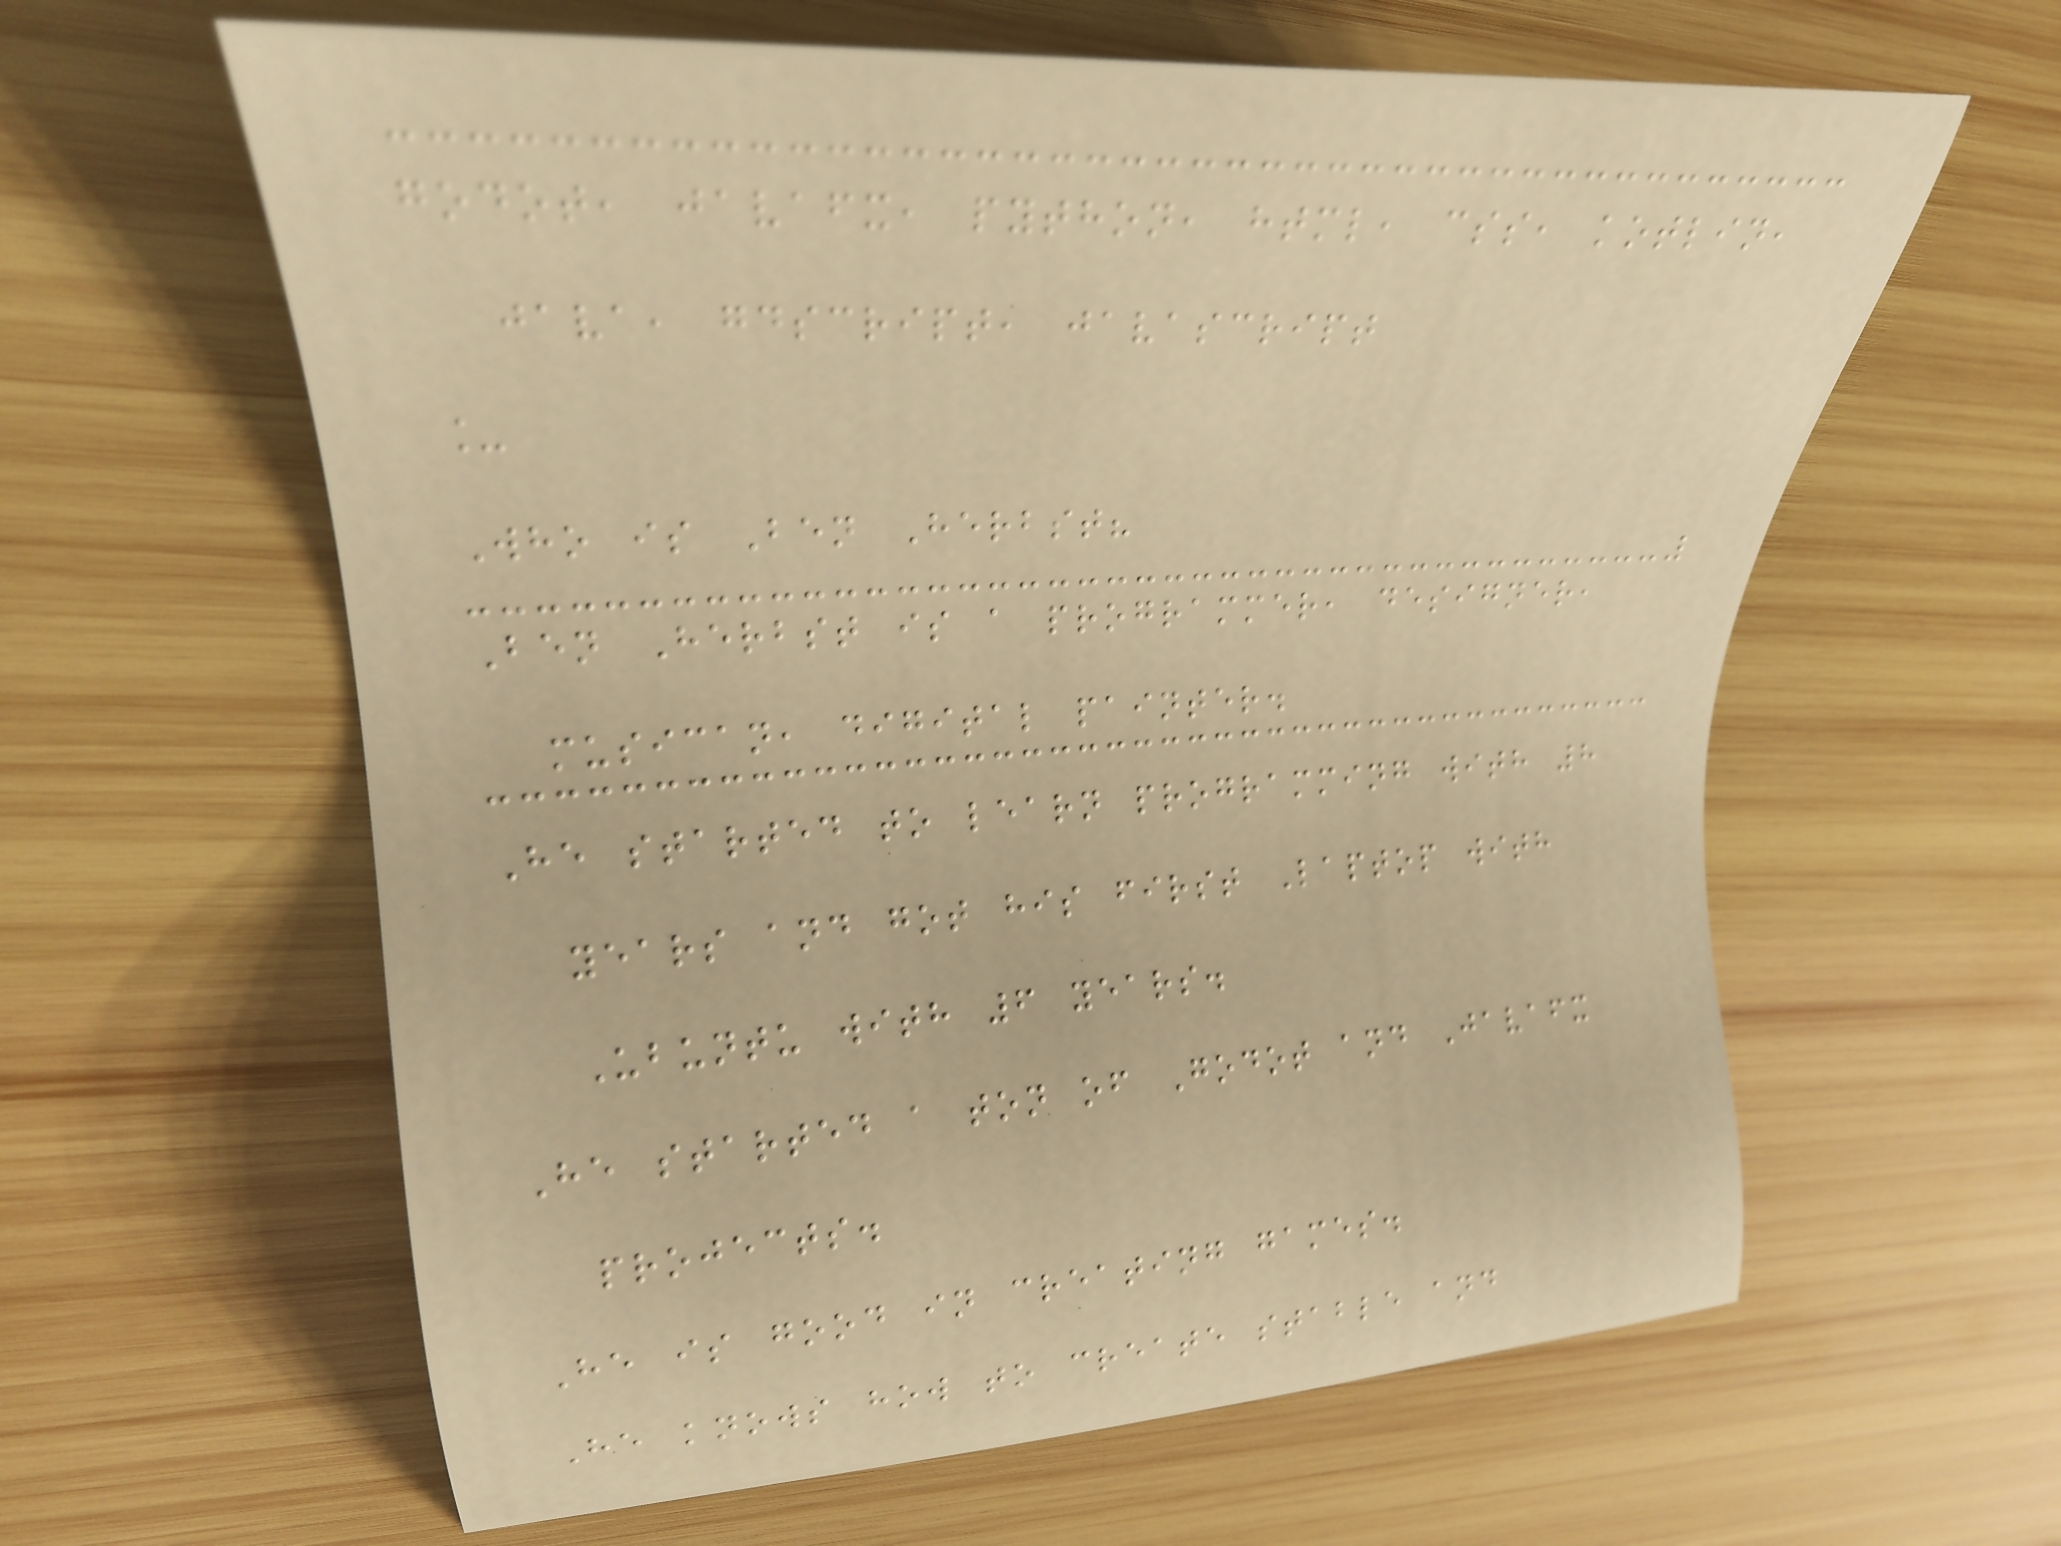godot, javafx, python, html, css, kotlin,
java, gdscript, javascript
_
Who is Ben Herbst?
Ben Herbst is a programmer, designer,
musican, digital painter.
He started to learn programming with 8
years and got his first Laptop with
Ubuntu with 6 years.
He started a ton of Godot and Javafx
projects.
He is good in creating games.
He knows how to create stable and
